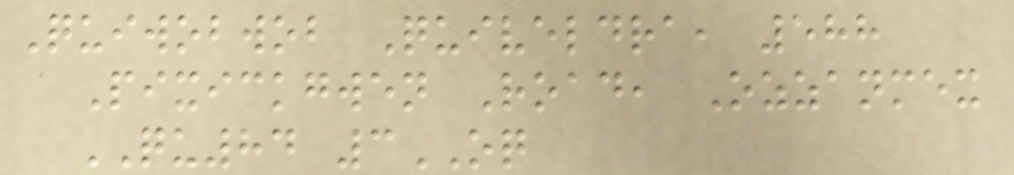Quiwobwob Quiveldra, 588
Pixickgwen Road, Ozzanmex
QU84 3OQ
